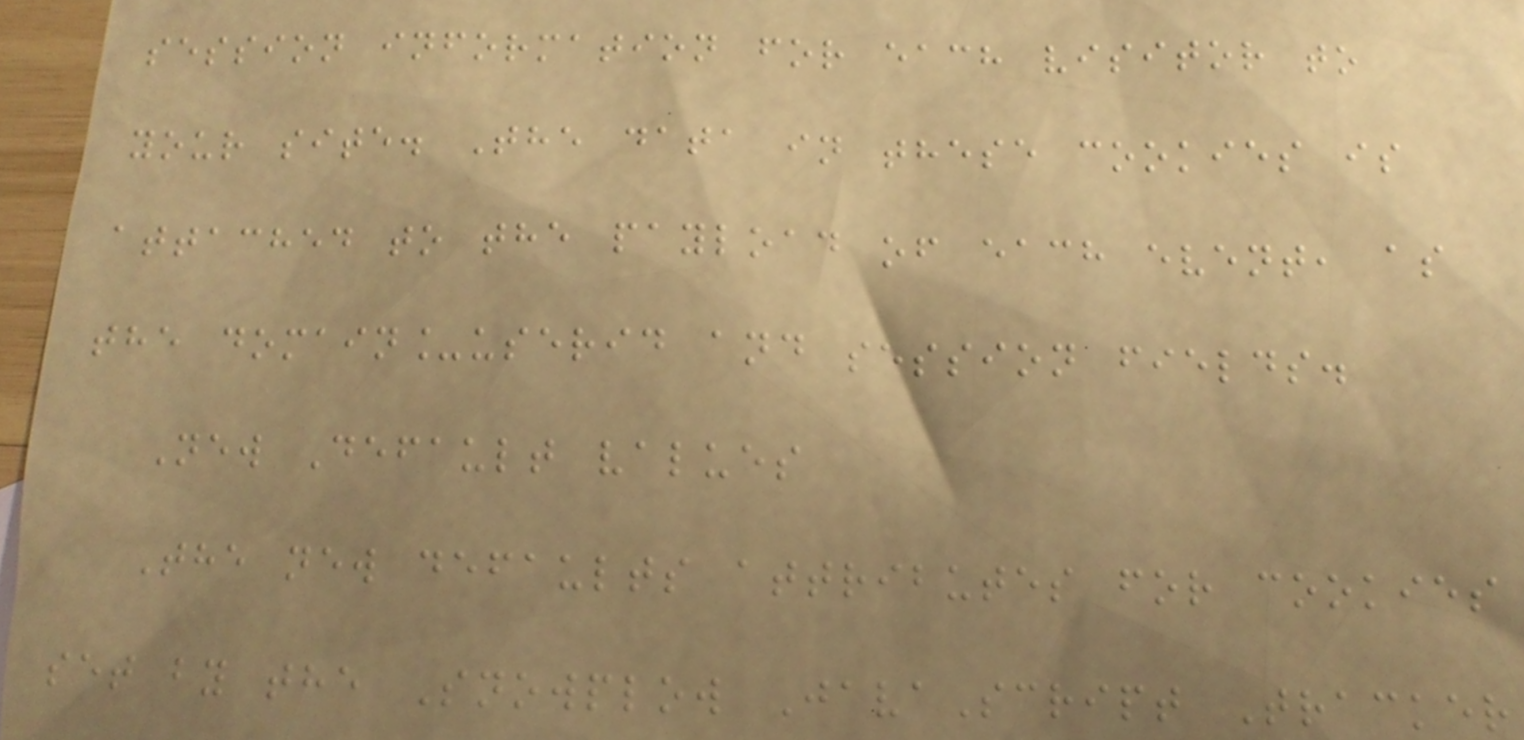session information for each visitor to
your site. The data in these cookies is
attached to the payload of each event, as
the domain_userid and session fields.
New Default values
The new defaults attributes for cookies
set by the Snowplow JavaScript Tracker
